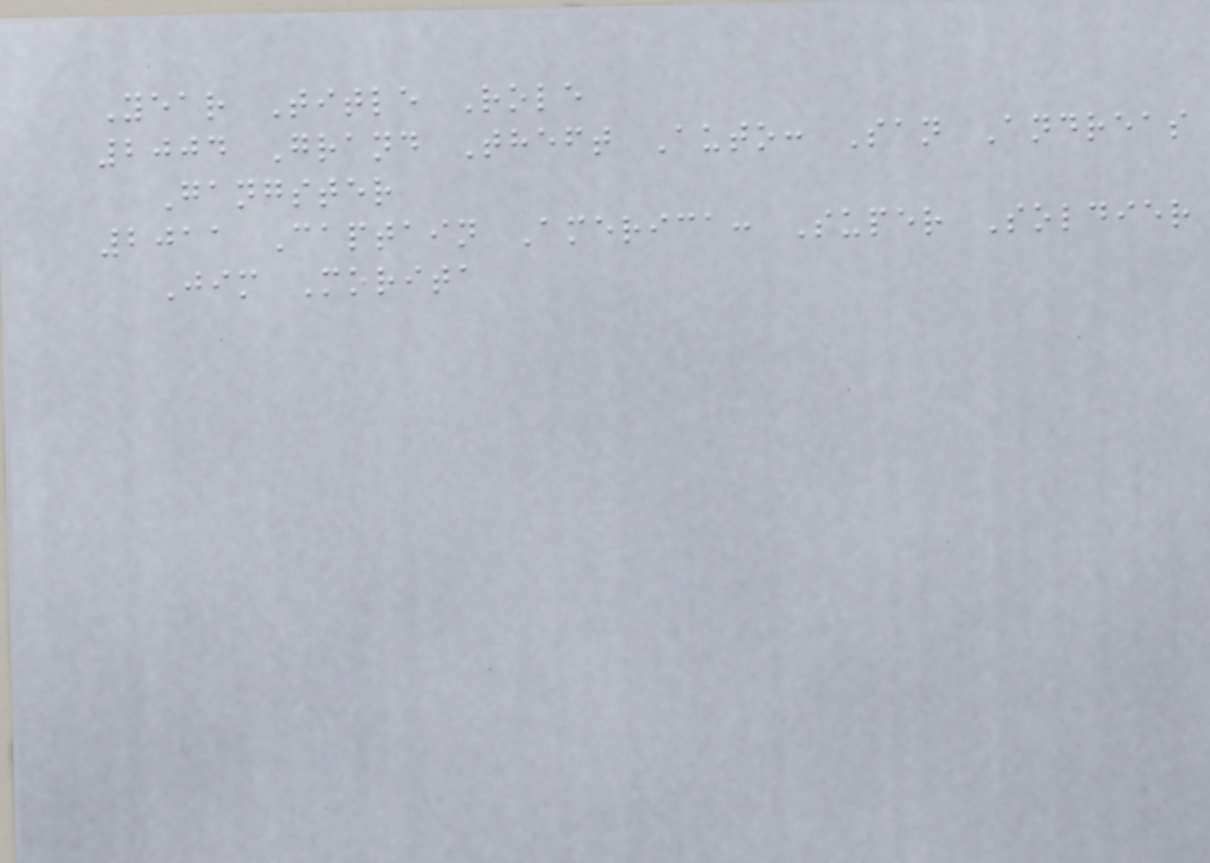Year Title Role
2004 Grand Theft Auto: San Andreas
Gangster
2011 Captain America: Super Soldier
Jim Morita
